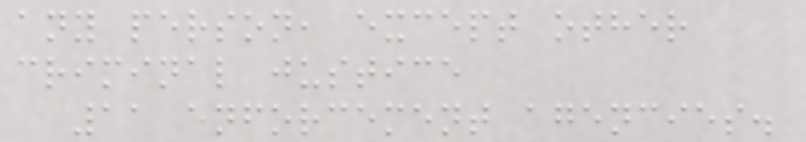any person, except other
criminal justice
11 enforcement agencies.
